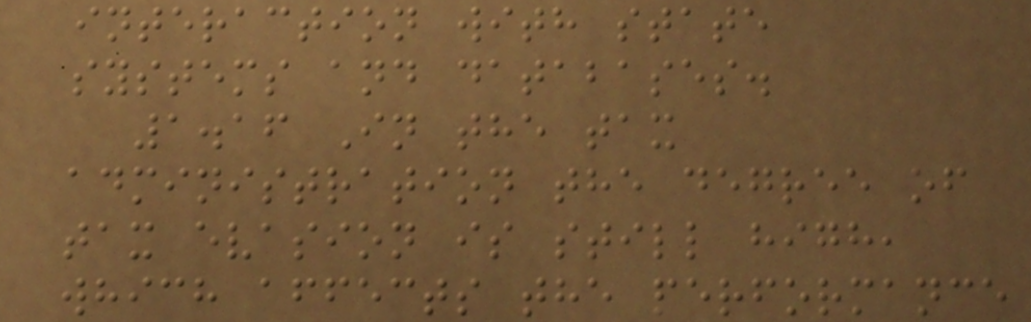interaction with state
systems and databases.
1.16 In the tax
administration the degree of
tax evasion is still high,
which affects the performance
